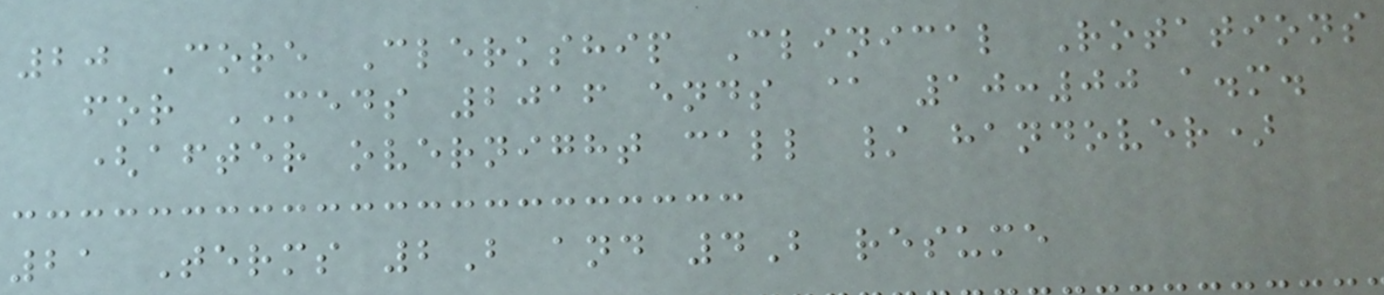20 Core Clerkship Clinical Rotations
for MEDS 2016 ends @ 10:00 a.m.
(after overnight call / handover)
21 Terms 2B and 4B resume
